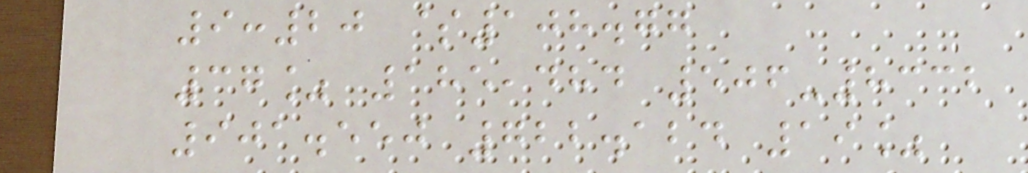9:20 $108.77
37% 185,484 506-8332
901.550 722.124 19%
